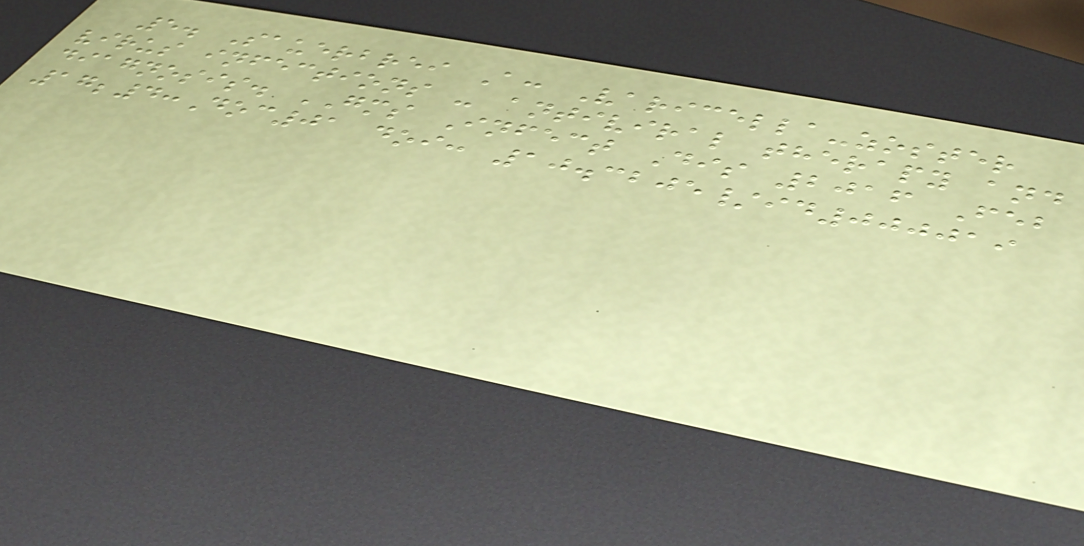5. Sauerbrei A: Varicella-zoster
virus infections - antiviral therapy and
diagnosis. GMS Infect Dis 2016 Feb
17;4:Doc01 doi: 10.3205/id000019
